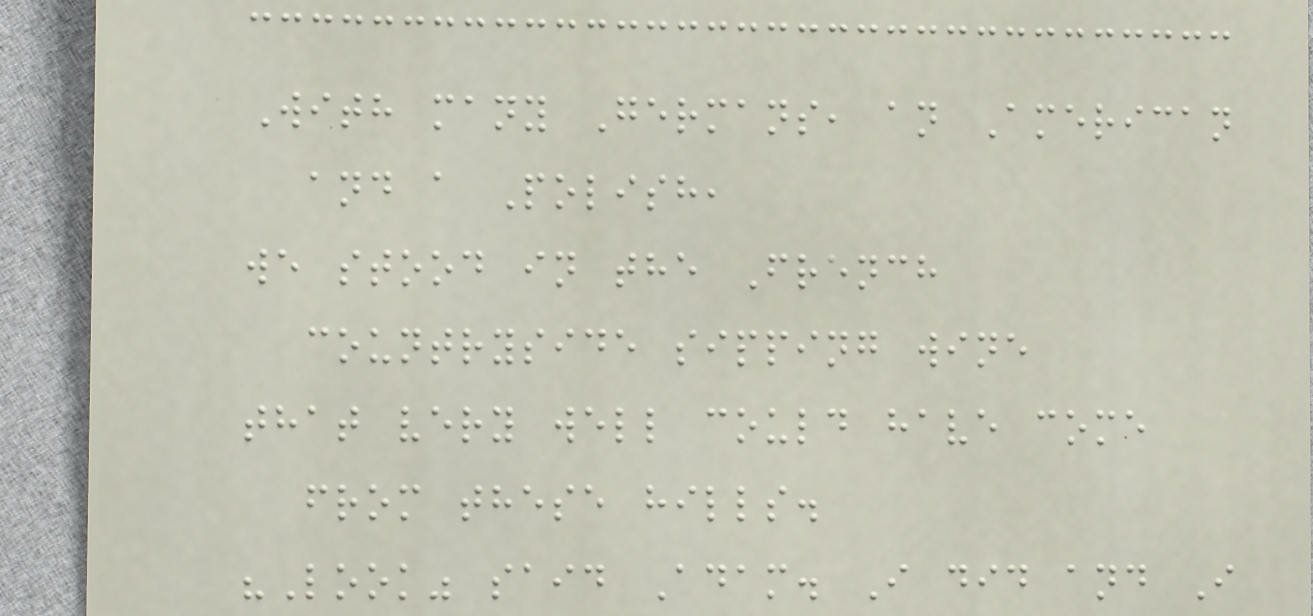With many Germans, an American
and a Polish,
we stood in the French
countryside sipping wine
that very well could have come
from these hills.
"Look" said Adam. I did and I
